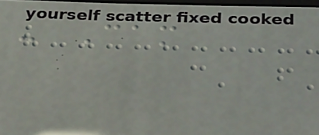- Cam
